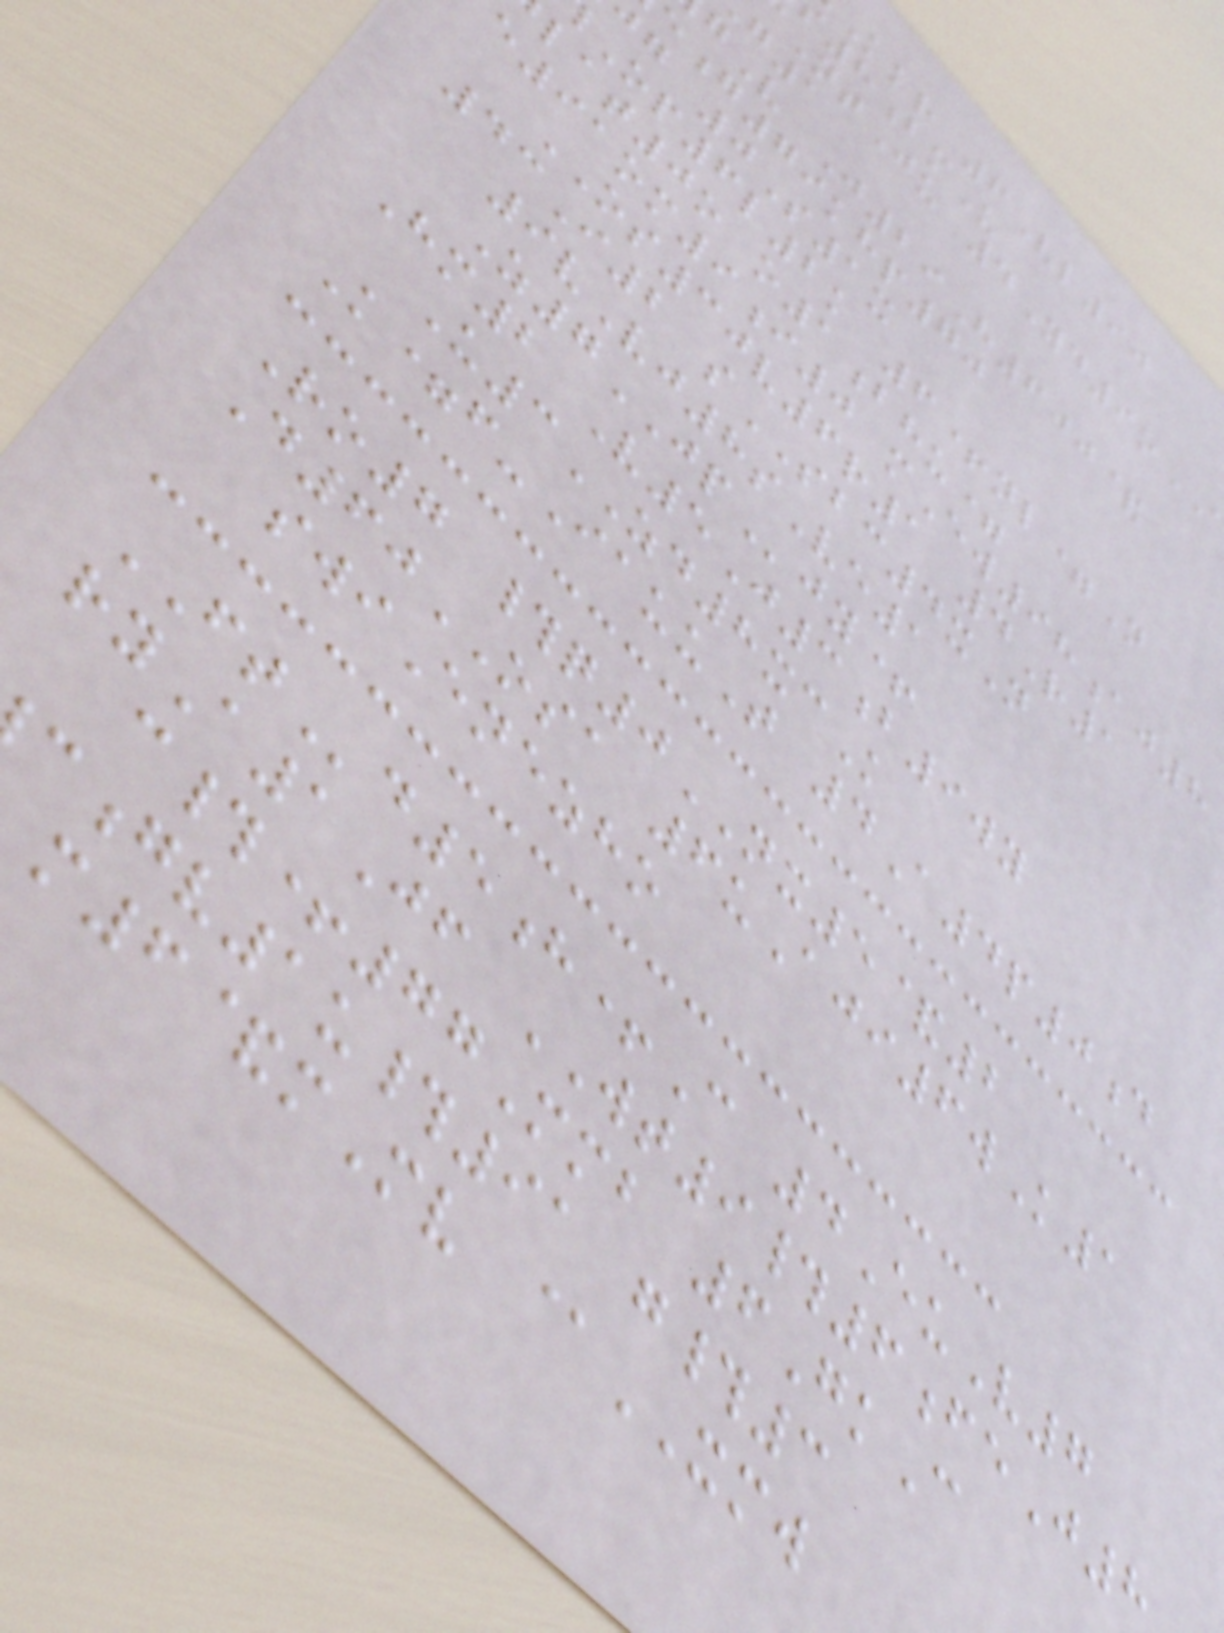kkr 6Vl90
8bmU
NtJu 4Yd9o
V J29H600&
g79khp70
g 0S1x
Op6l2k 6+nl=N
lat0o o1bhu=
e91om9i0 mEw98aj8
OS30v6r1 4R1
43I2 sSBC4xN
9vVj8sVe1
Z7JPjy+
Hm2 V5J3b9wy
U3ZD8xcK
K=f-IauuT 4A4p0d
Ro7 #q0NX5&2
D60OSA 6uAji6wK1
swiEnezho
FTd5h+C 4EuV7
ryA1Jf WT9#6feJ8
c#+77Mmb 6GkC
gv1u#91 g#3
m6&mMv @XMW
